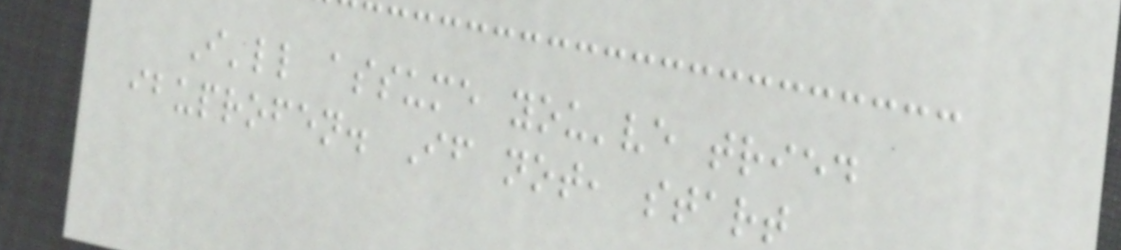I'll assume you've tried
ibuprofen. If not, start
